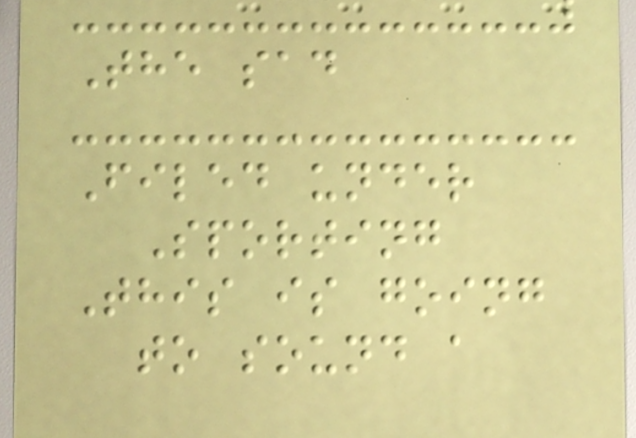The sad
Filed under
Sporting
This is going
to sound a
